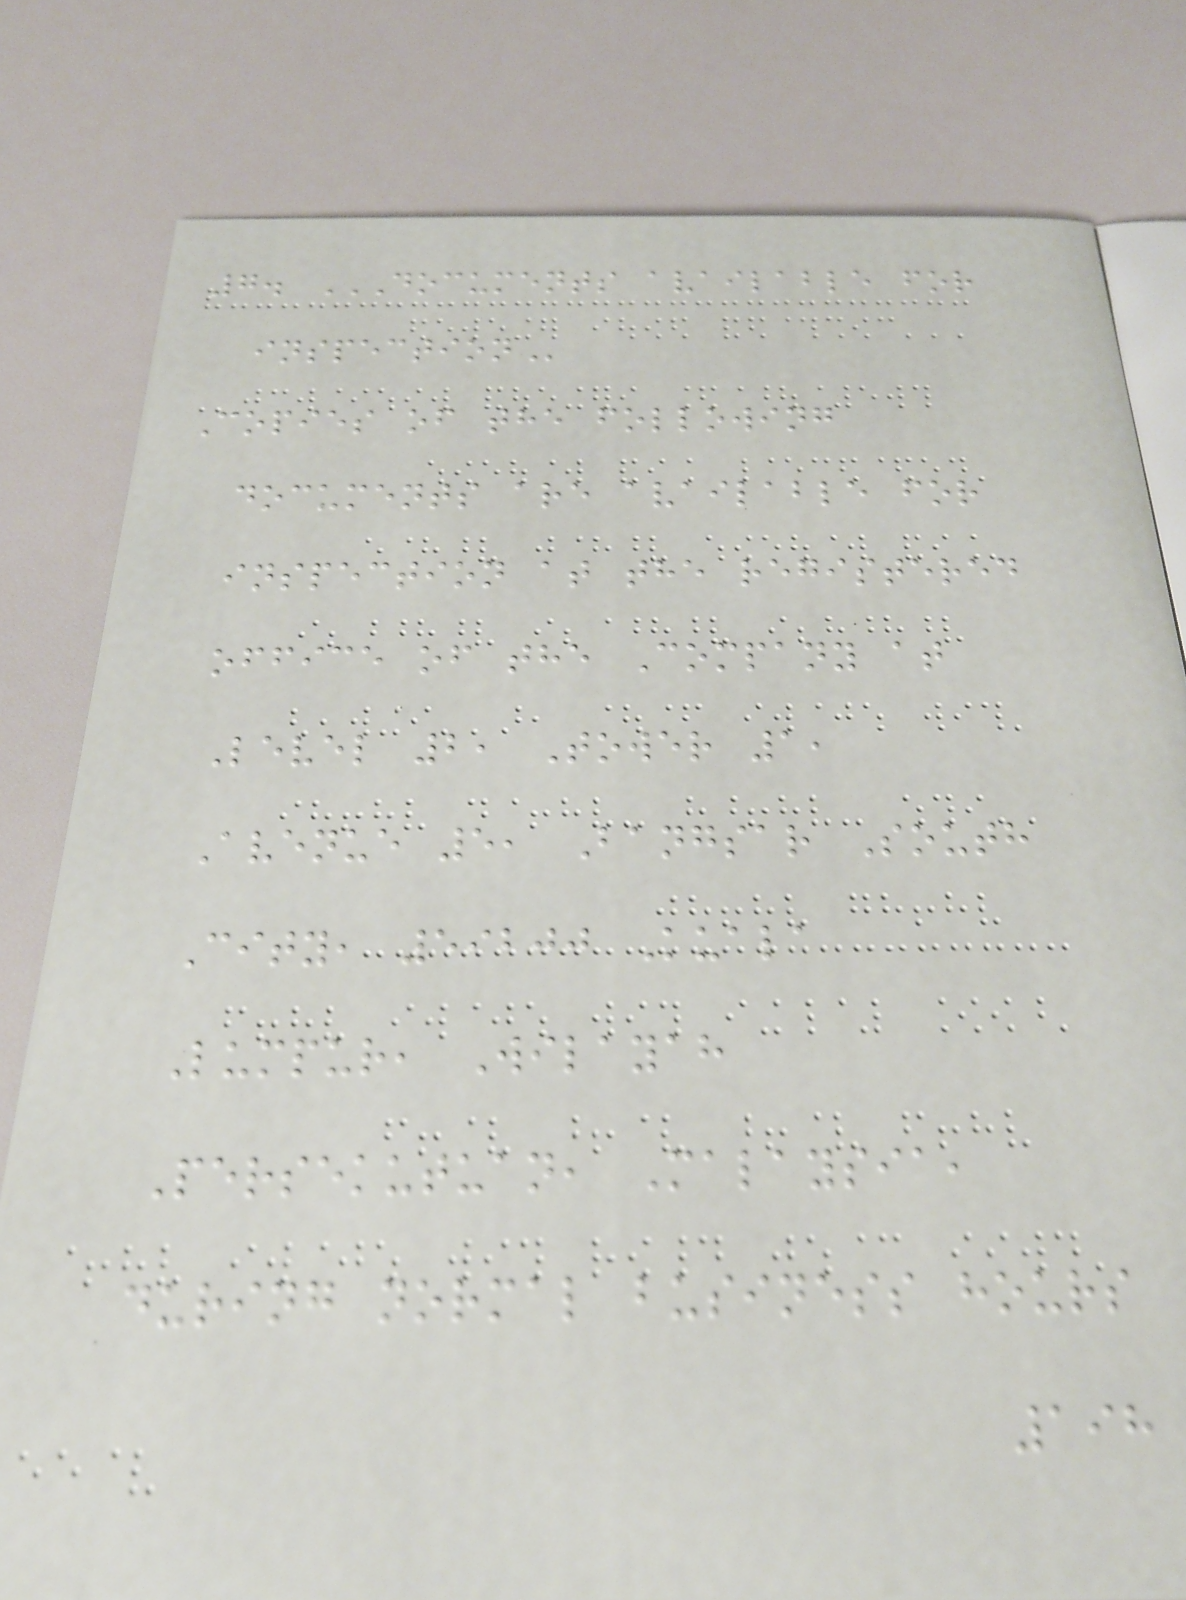7. DOCUMENTS AVAILABLE FOR
INSPECTION
Copies of the following
documents are available for
inspection at the registered
office of the Company at
Level 2, Tower 1,
Avenue 5, Bangsar South
City, 59200 Kuala
Lumpur, Wilayah
Persekutuan, Malaysia,
during normal business hours
198
